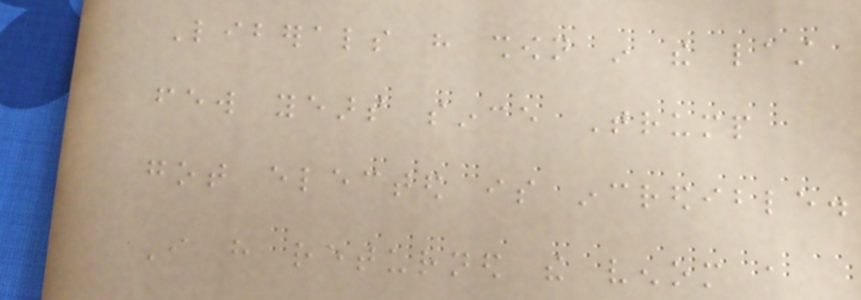Liberals have shown in the last
few years since Trump
got elected is incredible.
I have returned the venom a
